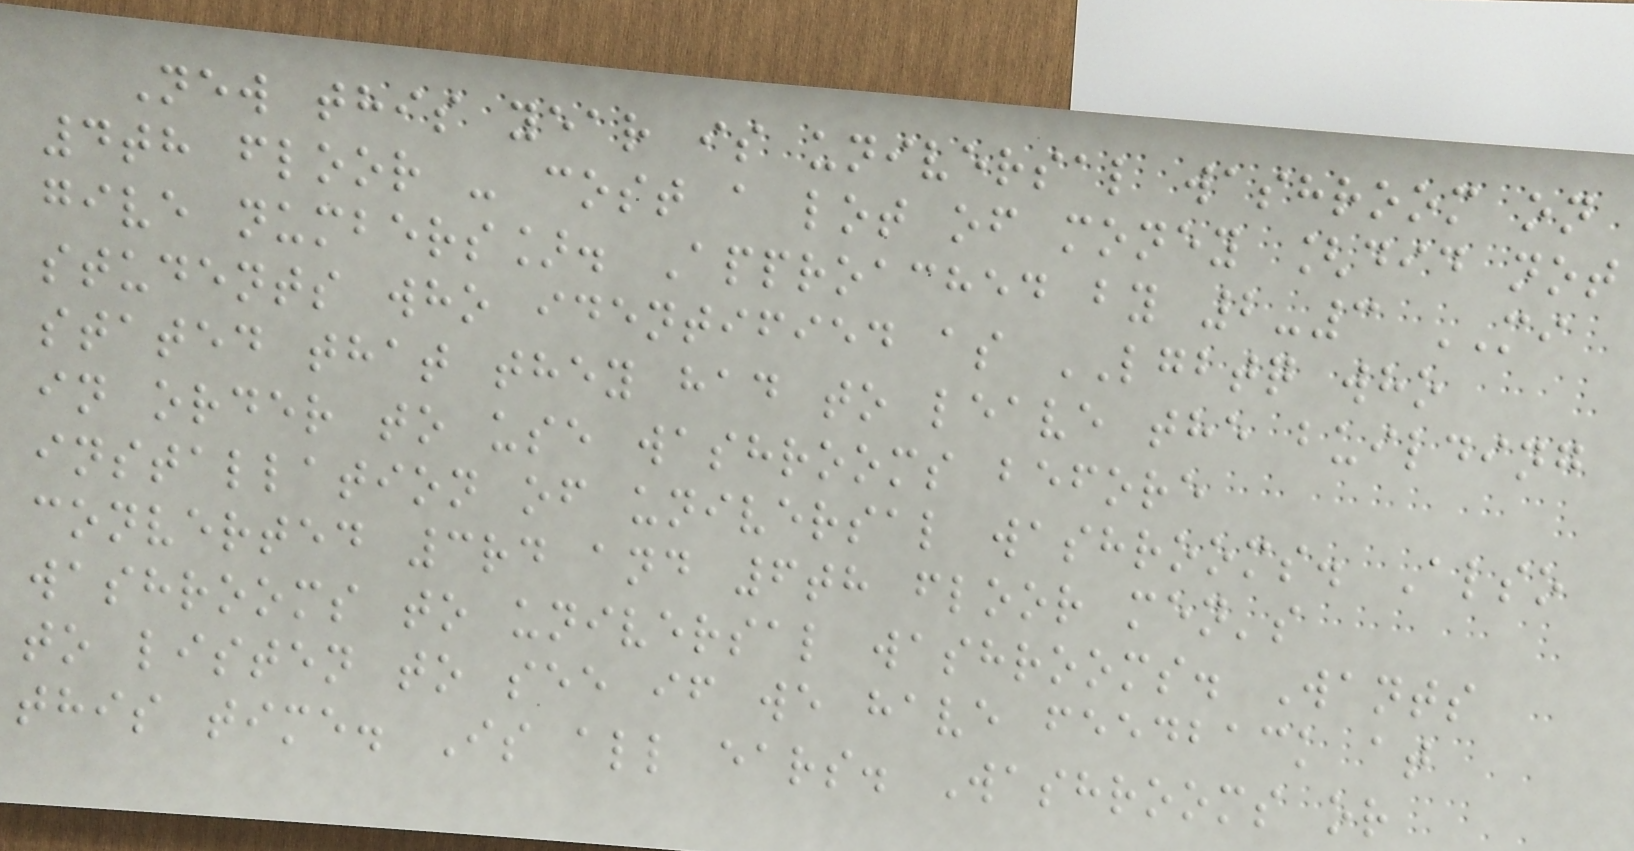New this year is universal washroom on
4th floor - cost a lot of money [did not
give numbers]. Approached by 2-3 MI
students who identified as LGBTQ who
stated that they had to leave the building
in order to use washrooms before
installation of universal washrooms. Also
converted 3rd and 6th floor men's
washrooms to universal washrooms. Wants
to listen to see if we have feedback at
this time. Is all ears. Washrooms or
